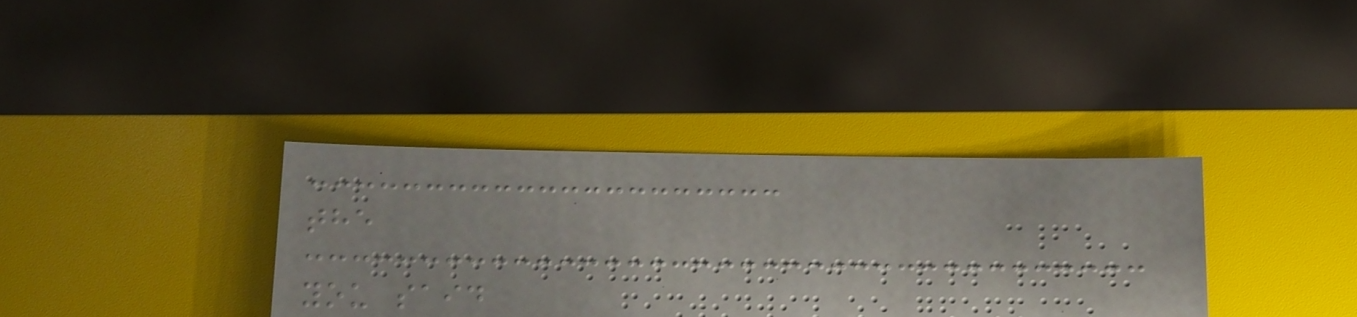the
you said
